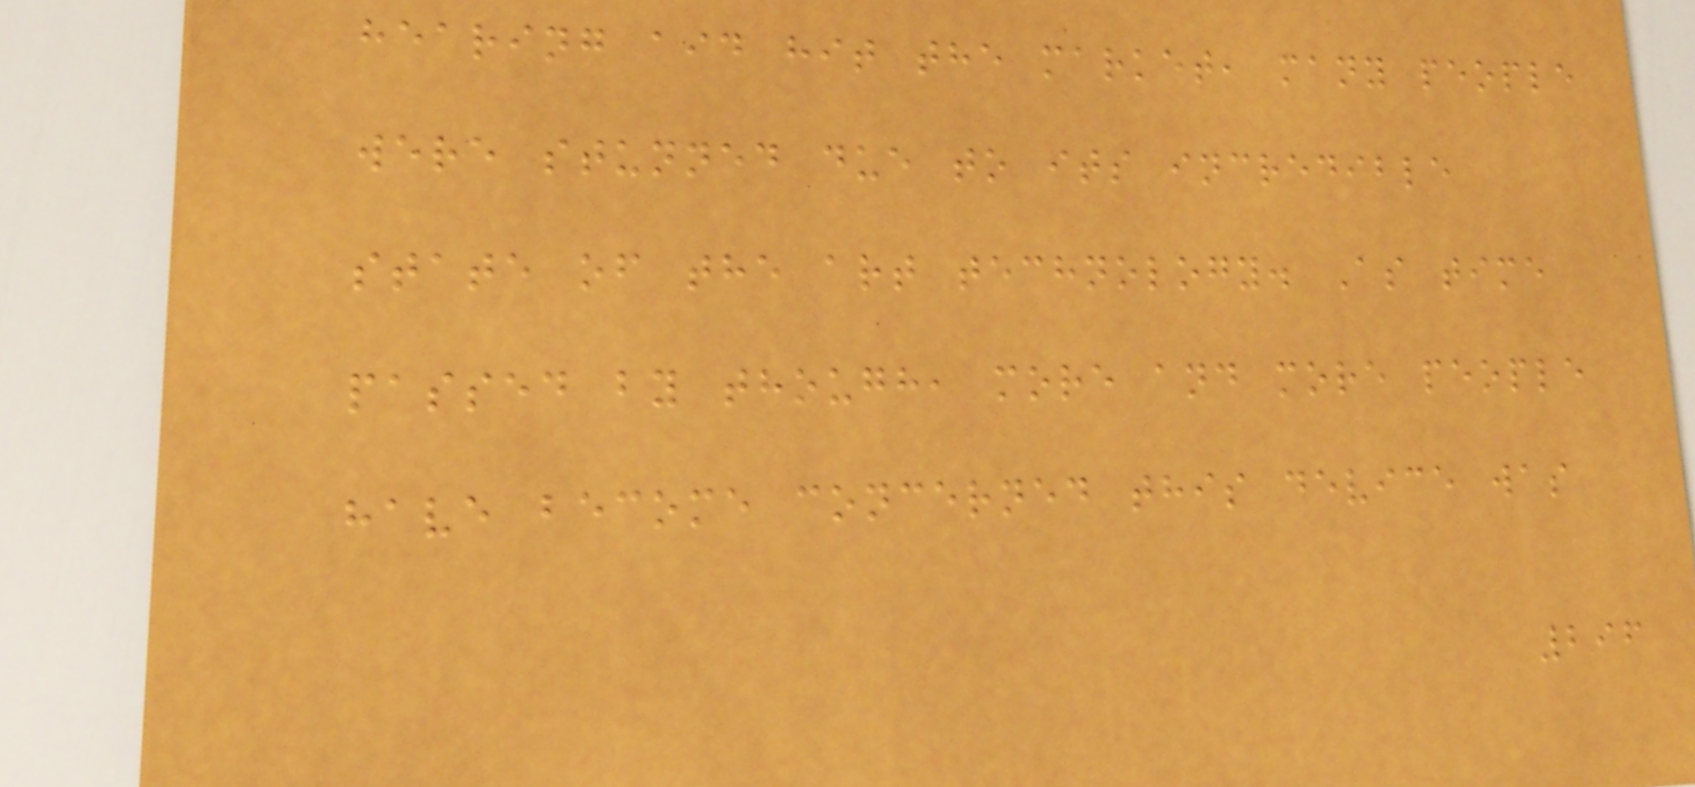hearing aid hit the market, many people
were stunned due to its incredible
state of the art technology. As time
passed by though, more and more people
have become concerned this device was
296
